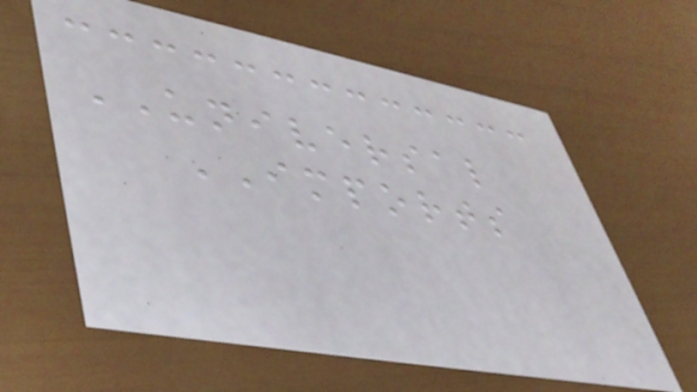UNIVERSAL
IMPORTS
